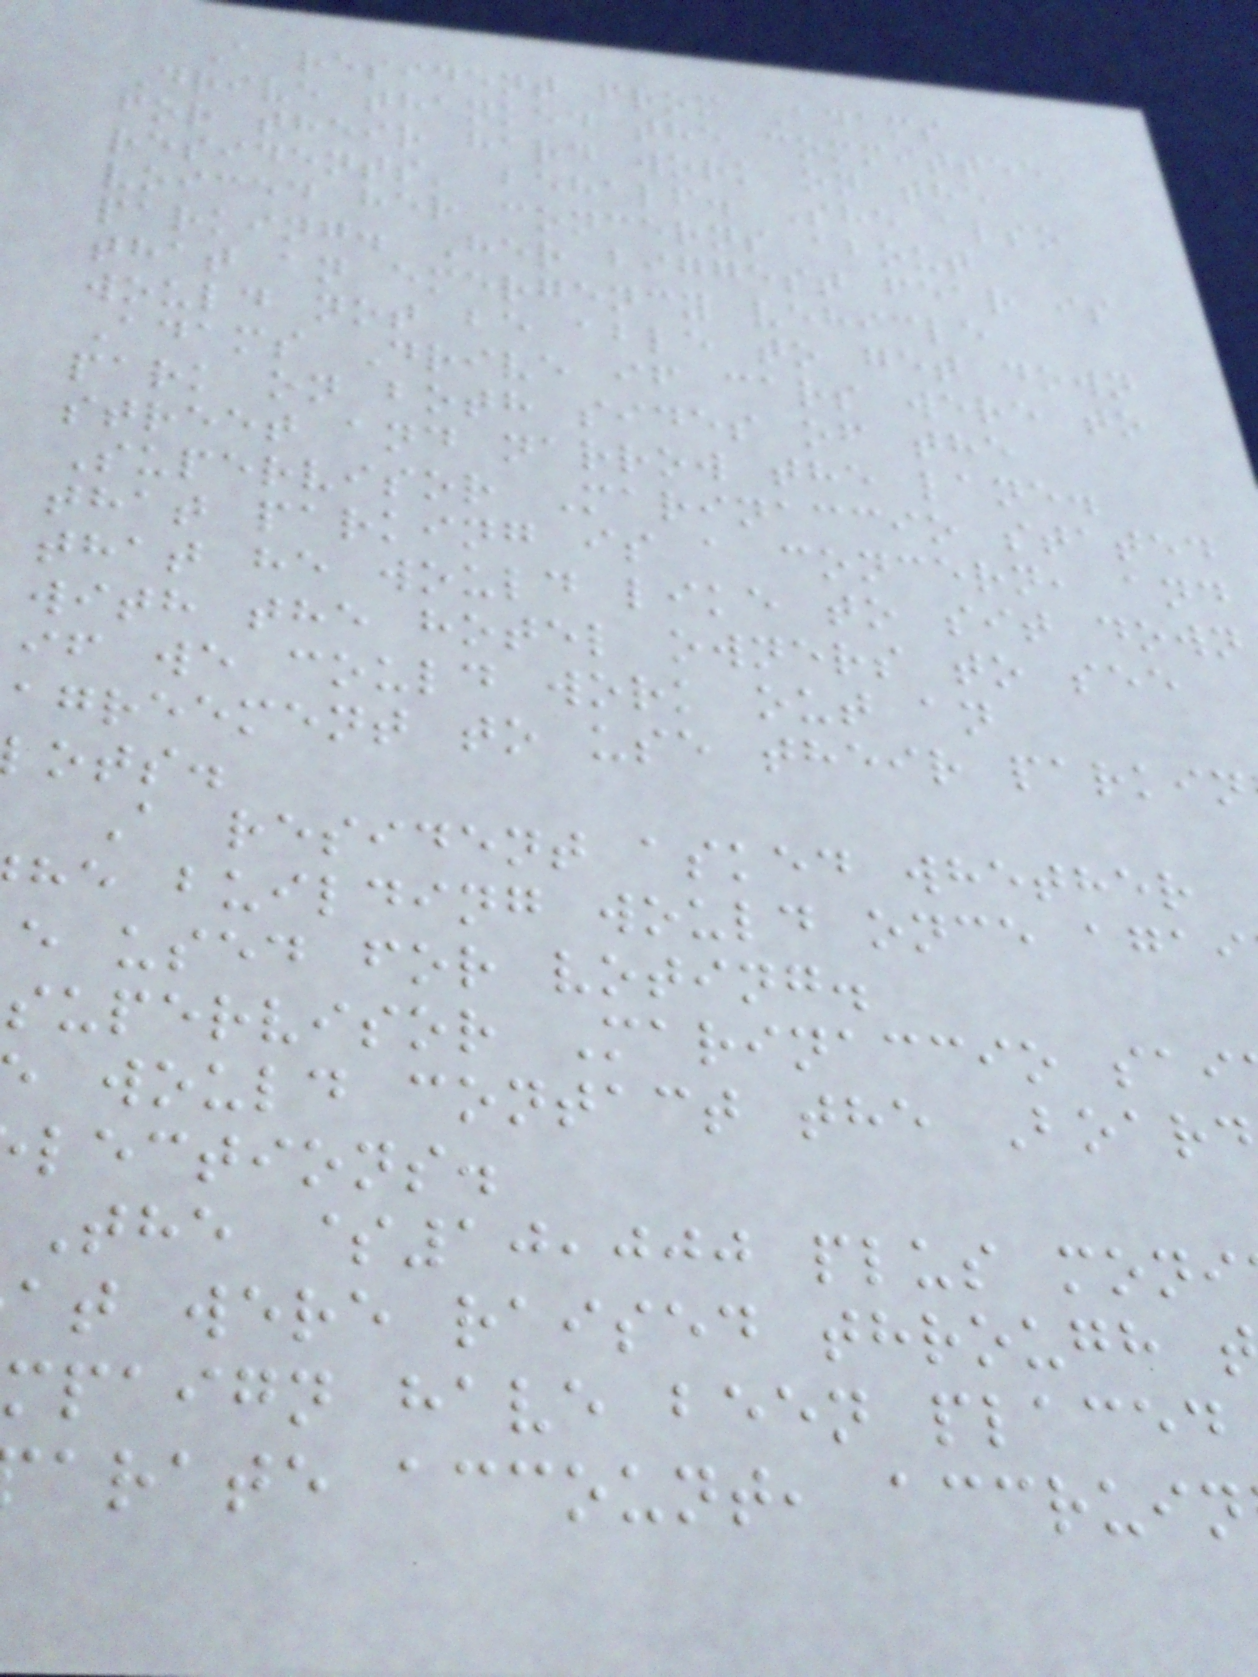A resident from Adams
Drive thanked the committee
for their hard work on the
residents' behalf. She also
voiced her concerns about
parking. Her biggest fear is
that an emergency vehicle
would not be able to get down
Adams Drive if cars were to
park on both sides of the
street and narrow the lane.
Supervisor Marinaccio stated
that parking is a concern, and
that he would like to sit down
with the hotel owners to see
if we could work out an
agreement to use their parkin
ots.
A resident asked whether
he building would once agai
e used for voting.
supervisor Marinaccio sai
would contact the Board
lections.
The $10,000 plus moni
at were raised through
mpaign have been placed
arate account, accruin
